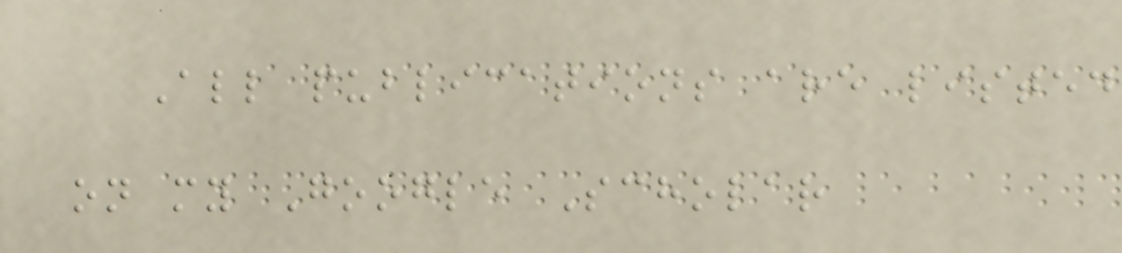All publications are listed
on my Google Scholar
